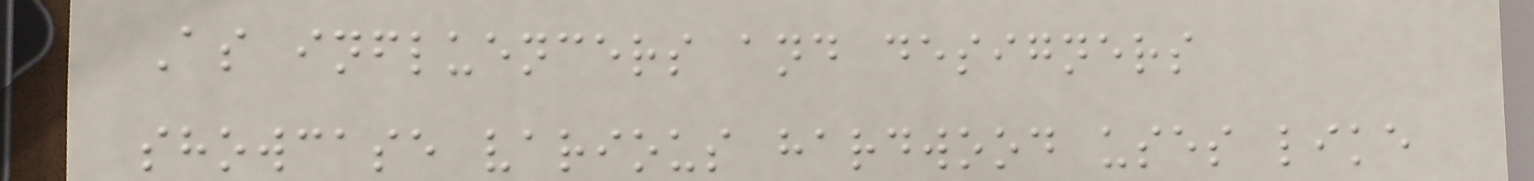As influencers and designers
showcase various hardwood uses like
